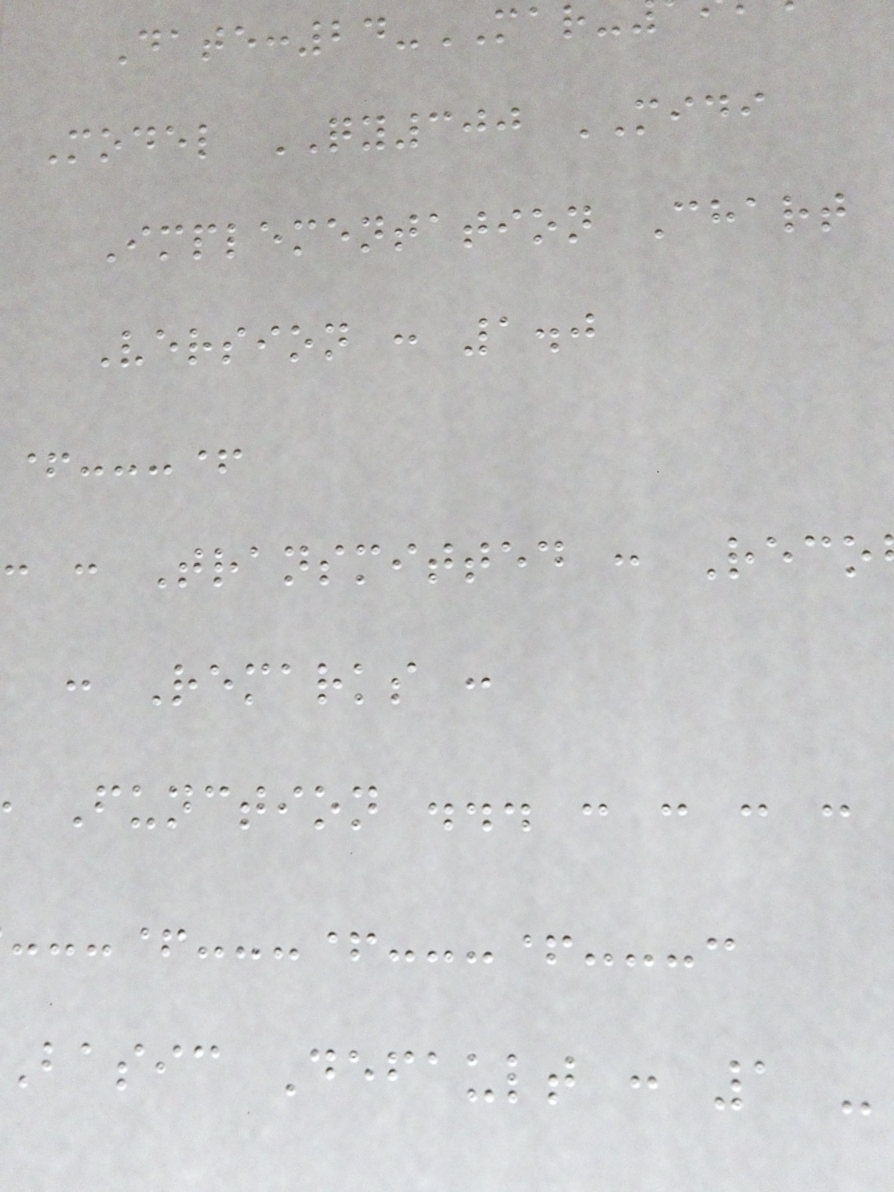Date:24-MAR
Model QY300 MIDI
Implementation Chart
Version : 1.0
+---+
: : Transmitted : Reco
: Remarks :
Function ... : : : :
---+---+---+---:
Basic Default : 1 -
